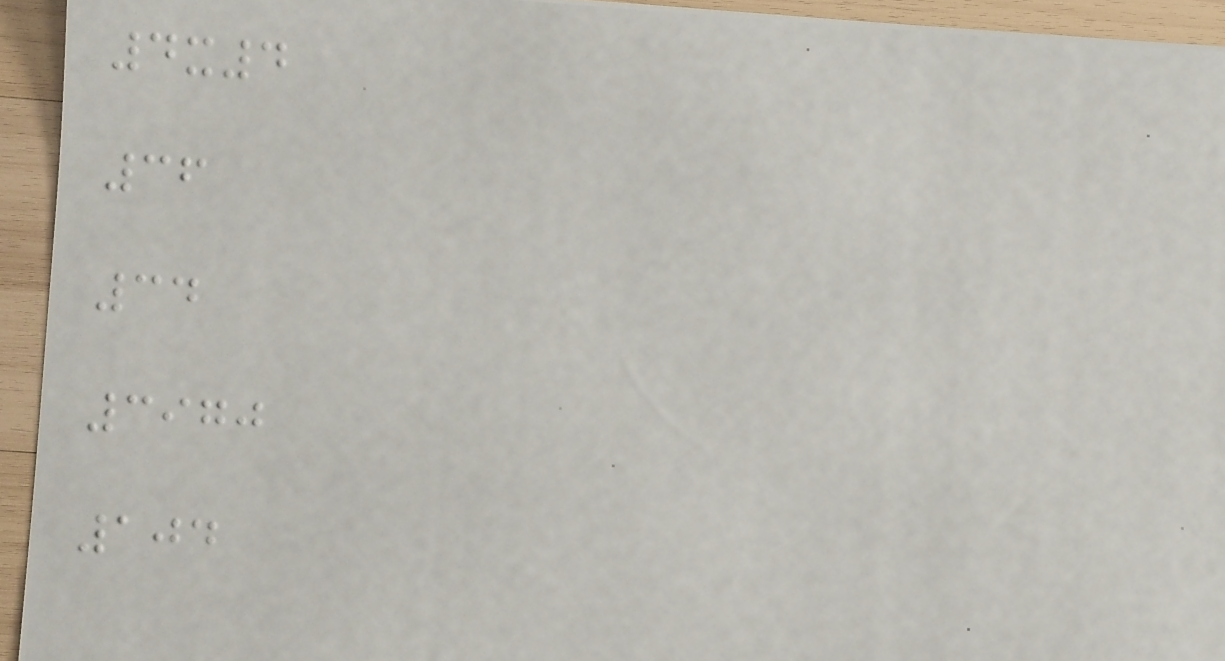4x4
36
34
3970
104
